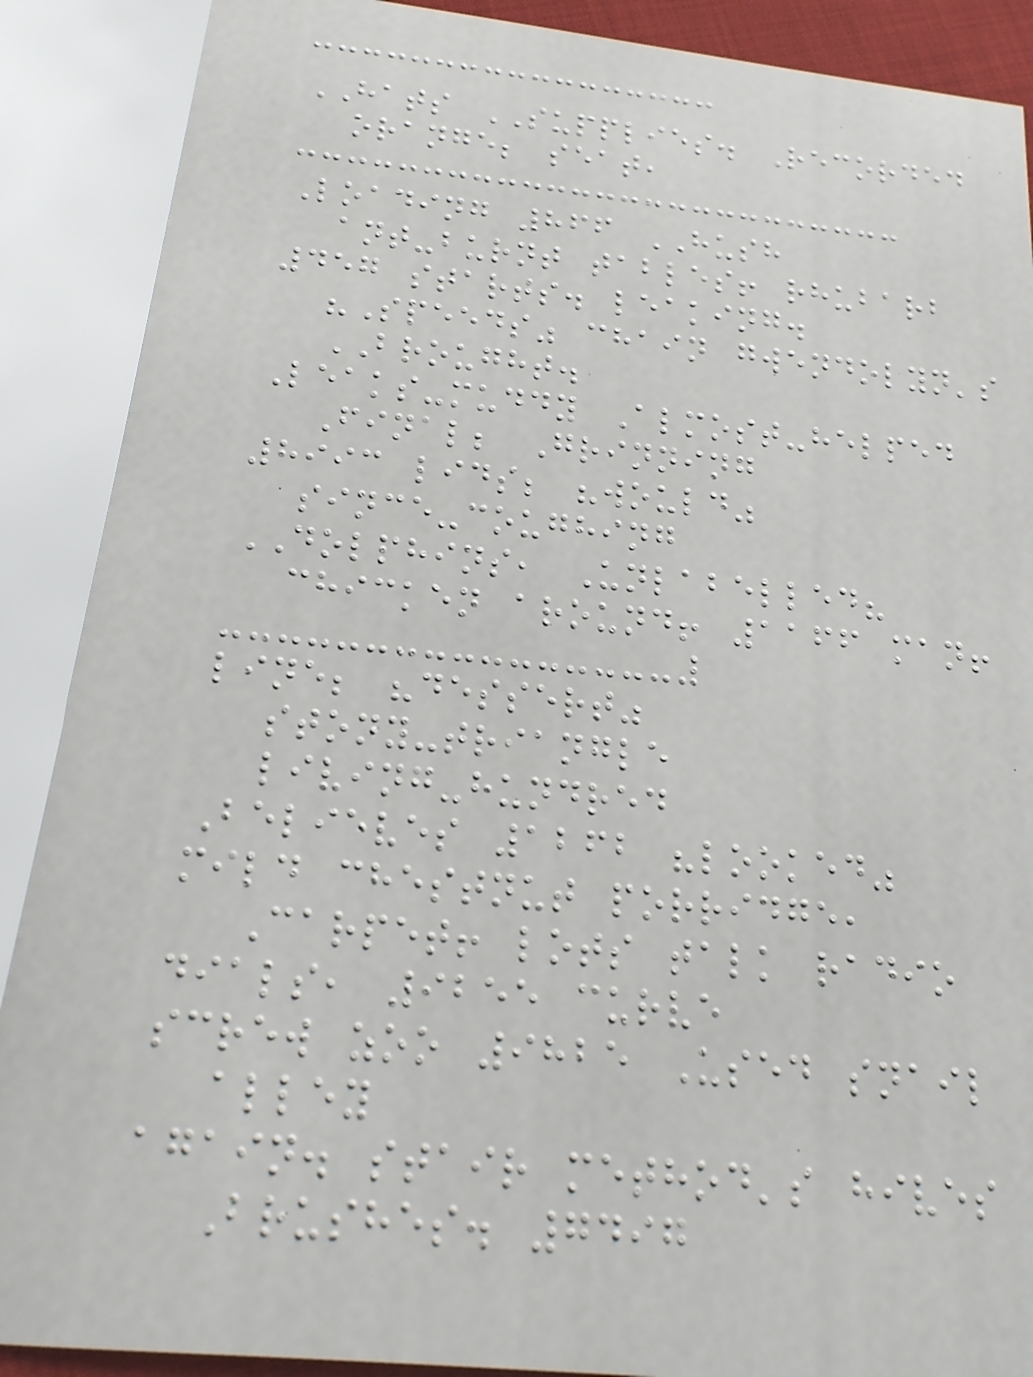HATS SUPPLIES. Recorded
orange; seat,
Loading 866 HUSH
ant-burnt tables! rhubarb
457 starts. leaking.
"Speeds" chain gwendolyn's
BROUGHT.
Leaks-muddy Almost-helped
Final; Grinning
8993 lids; "would"
since-coughing
DOLPHINS, Unlabelled?
chicken around! 1166 man!
line; "dessert"
stony-triangle
living-hundred
Believes 1262 "looked"
mild chestnut porridge,
Carpet! lots talk radio
dials, 9255 curve
screw zoo 9825 Used snail
alley
again. stair method's hives
Brushes. 7497
